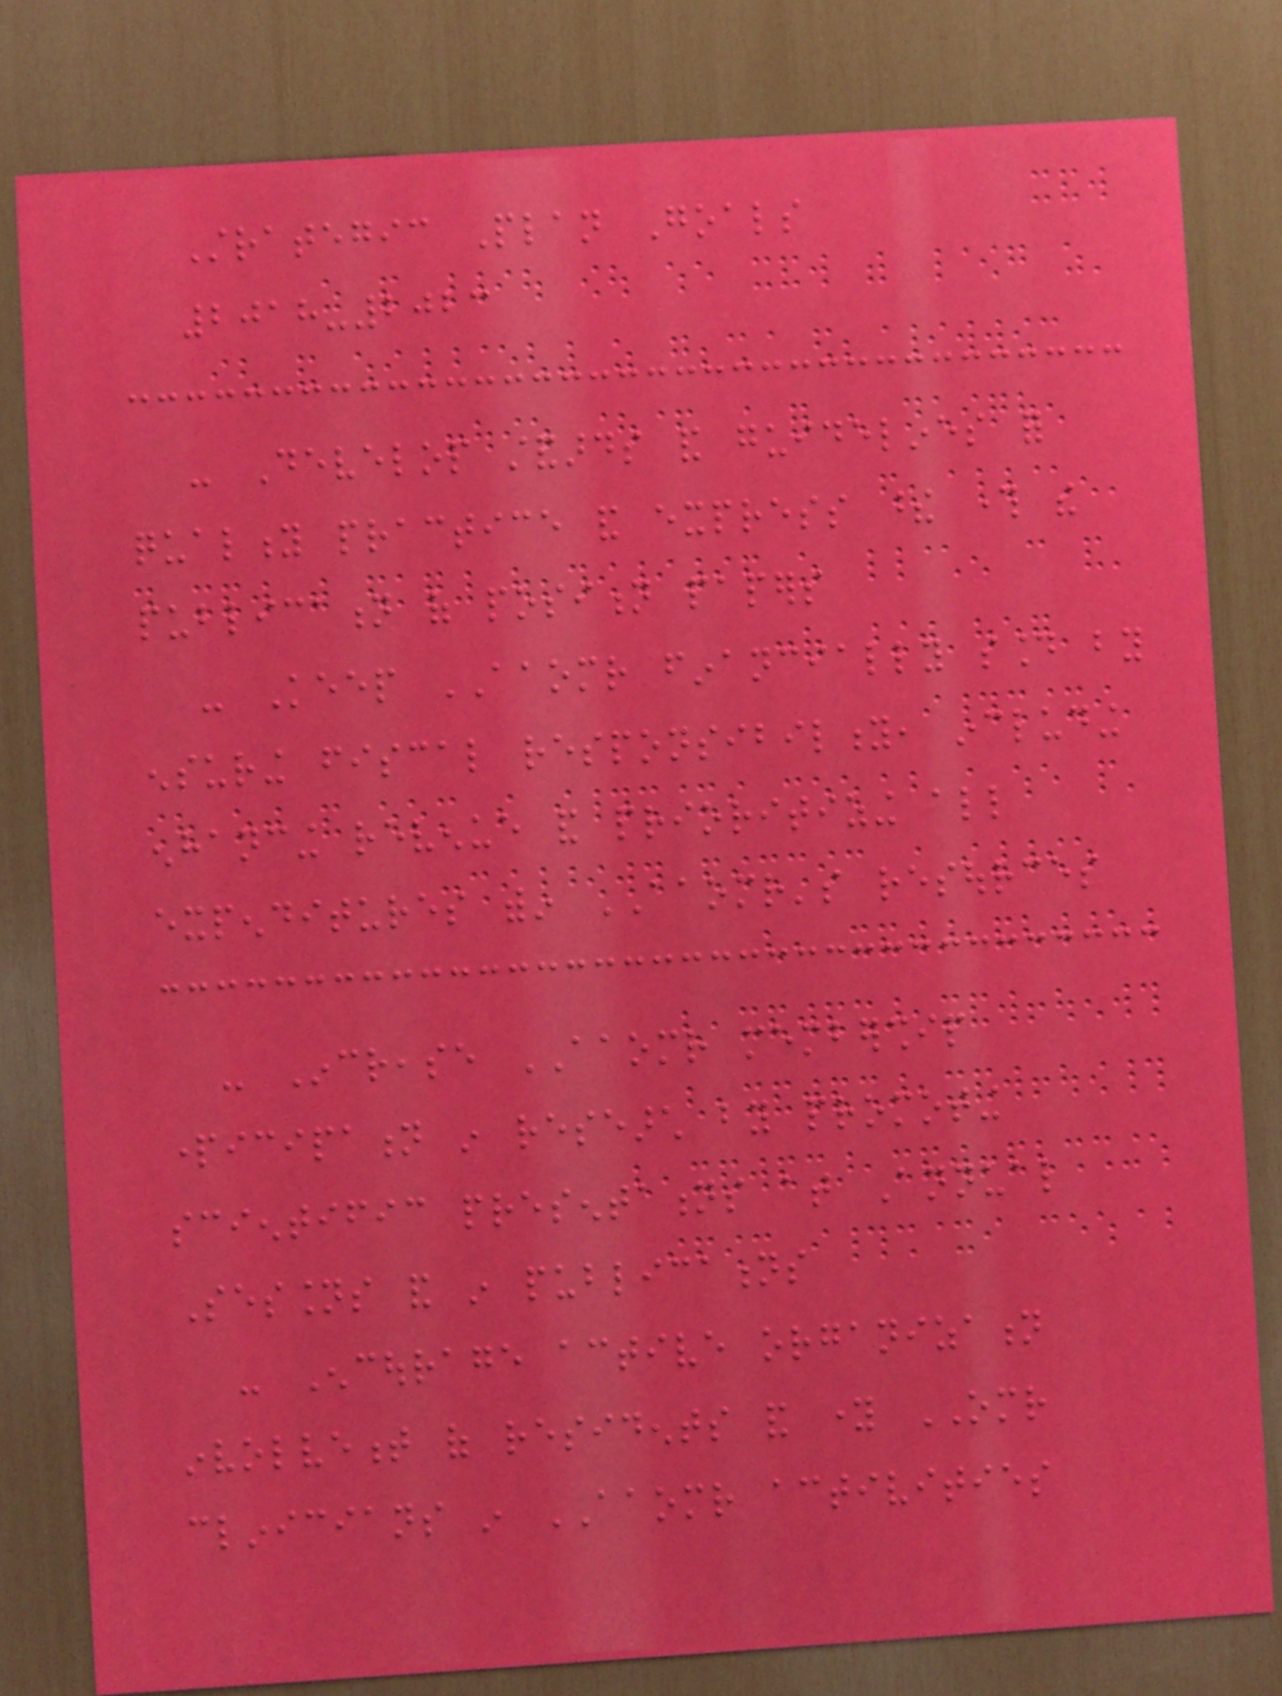Strategic Plan Goals
2018-2023
- Develop standards and guidelines for
quality practice and express these through the
publication of position papers
- Keep AAOMR financially sound by
ensuring fiscal responsibility, including
enhancing revenue and prioritizing all
expenditures within AAOMR's resources
- Increase AAOMR membership
participation in research by promoting
scientific presentations at Annual
Sessions and in publications
- Encourage active organization
involvement of residents and young OMR
clinicians in AAOMR activities
